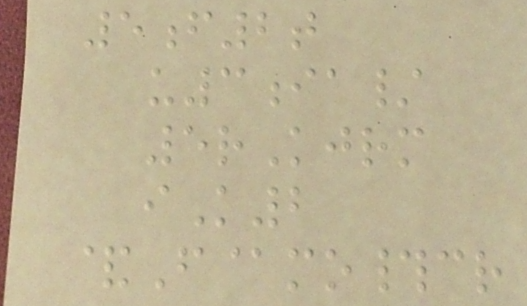5f2t
u3ia/
5rKjrm
iK2
&F@mo#cr
